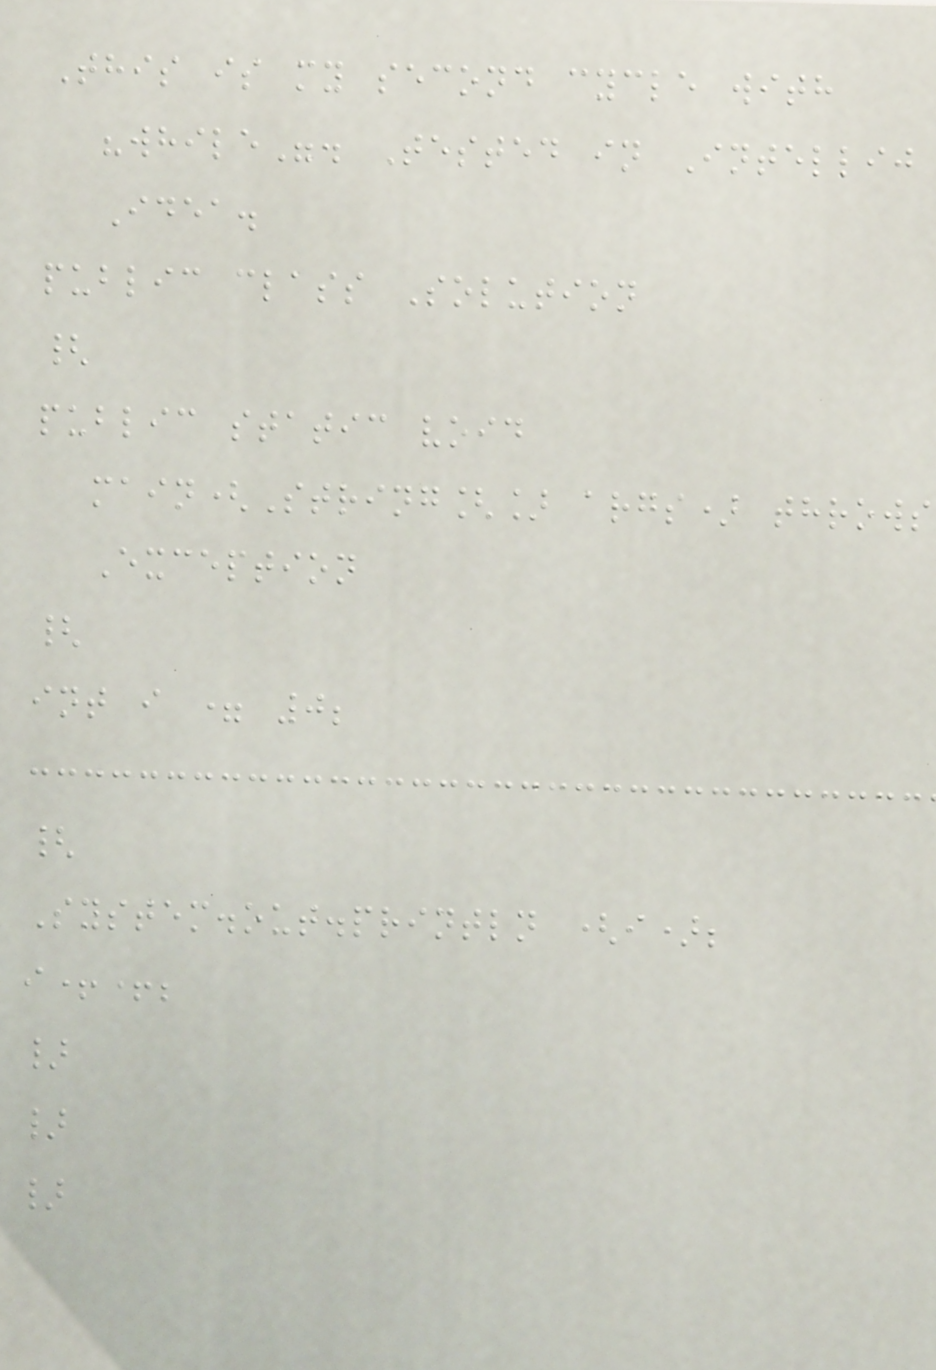This is my second cycle with
"while". Tested in Intellij
Idea.
public class Solution
{
public static void
main(String[] args) throws
Exception
{
int i = 0;
{
System.out.println (i);
i++;
}
}
}
